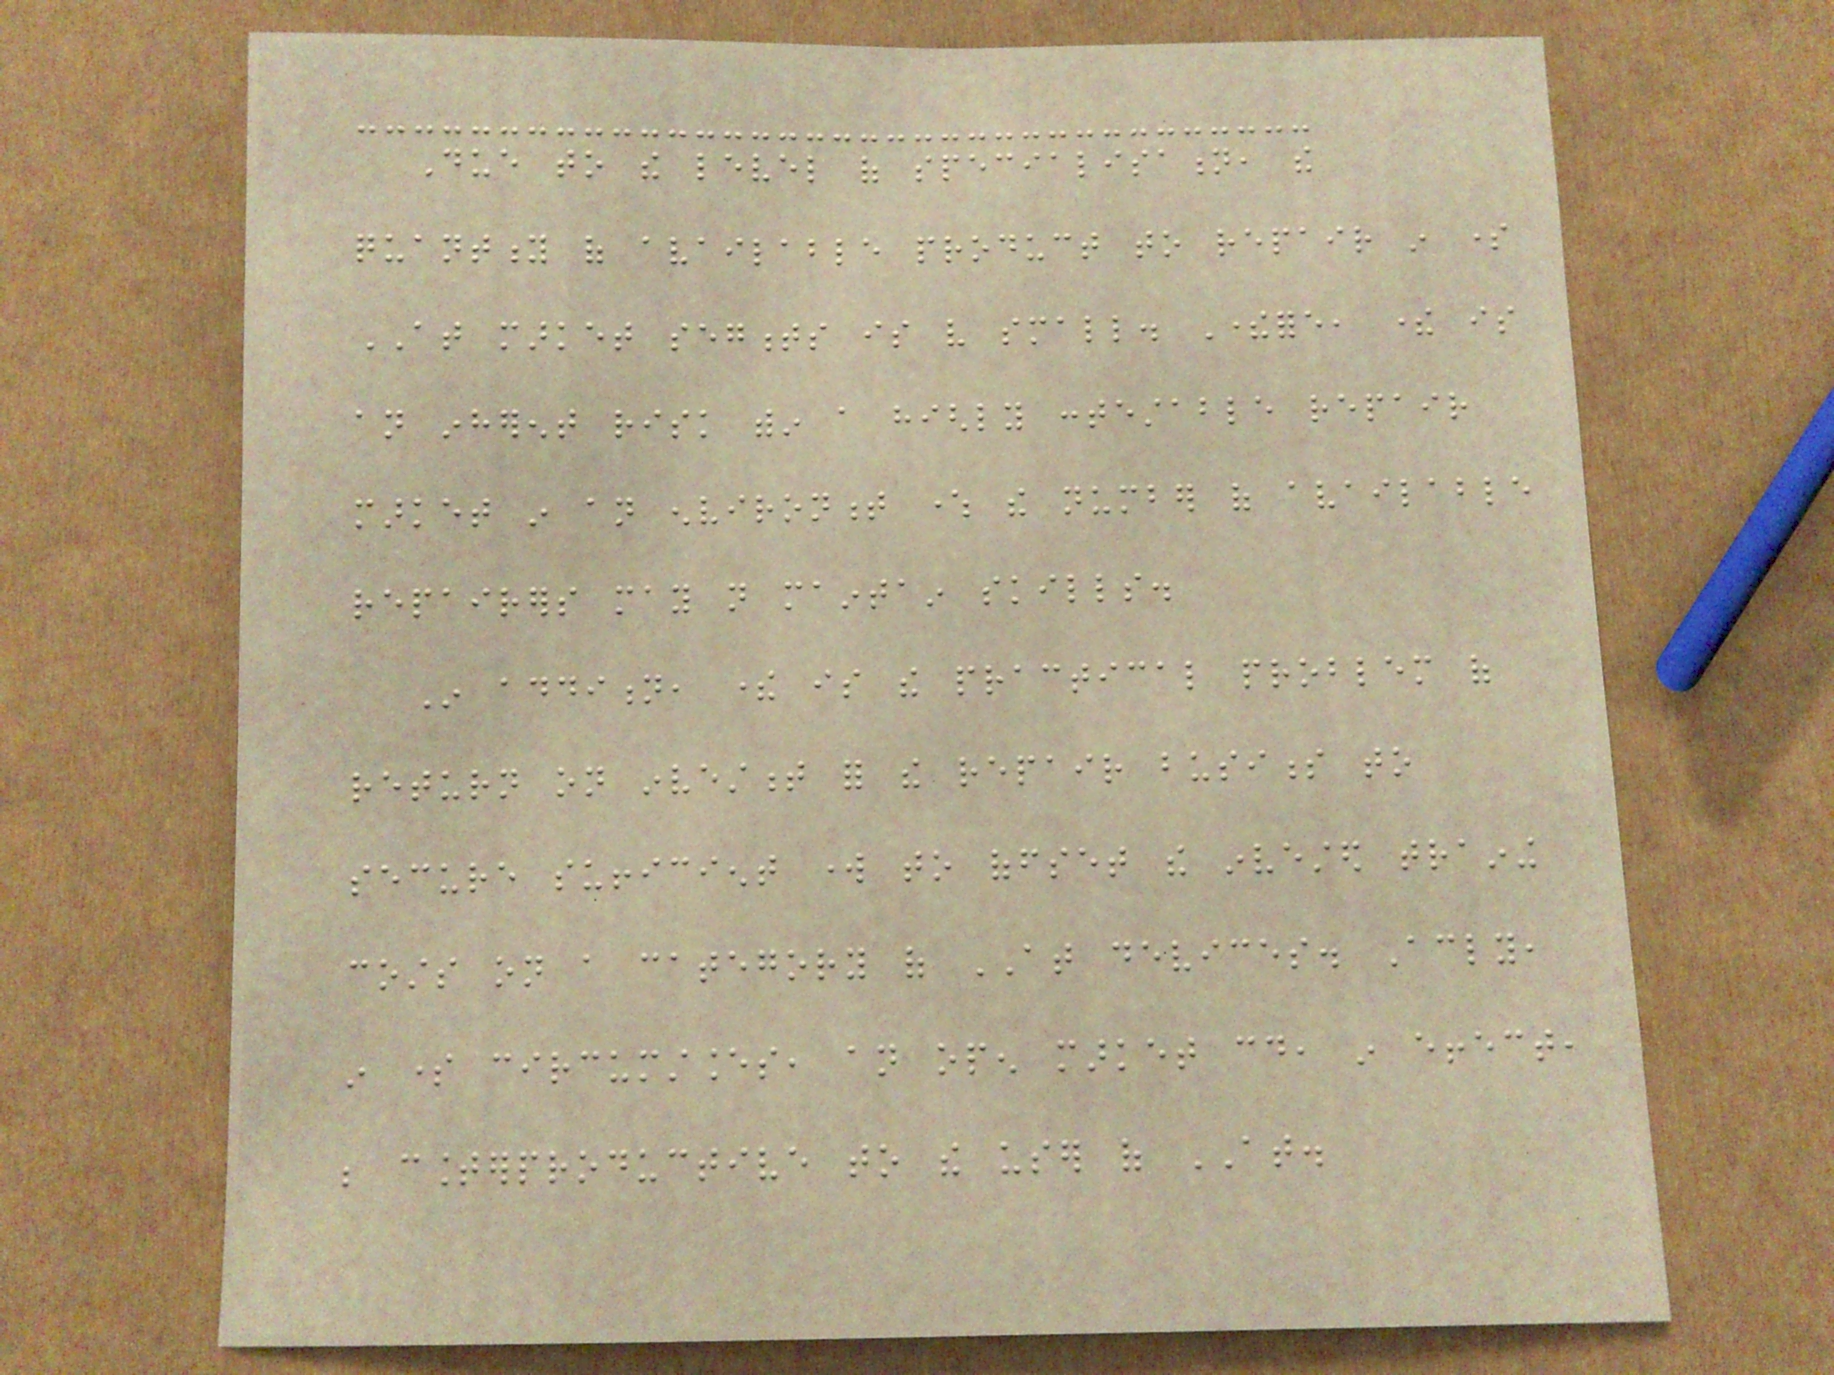Due to the level of specialisation, the
quantity of available product to repair in some
AT market segments is very small. Therefore, there is
an inherent risk within a highly contestable repair
market in an environment where the number of available
repairers may not maintain skills.
In addition, there is the practical problem of
return on investment for the repair business to
secure sufficient work to offset the invested training
costs on a category of AT devices. Accordingly,
in some circumstances, an open market could, in effect,
be counterproductive to the user of AT.
